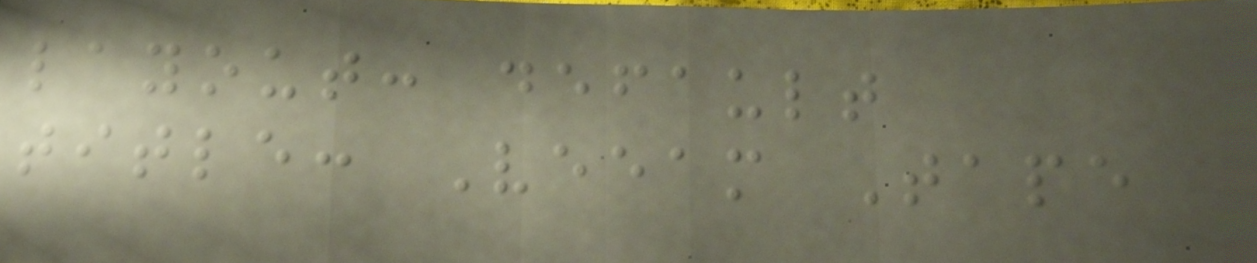layout: default
title: Veeam Tape
